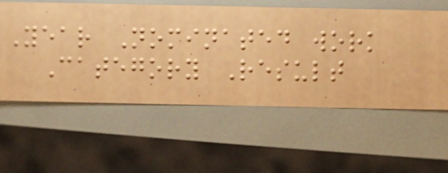Year Nominated work
Category Result
